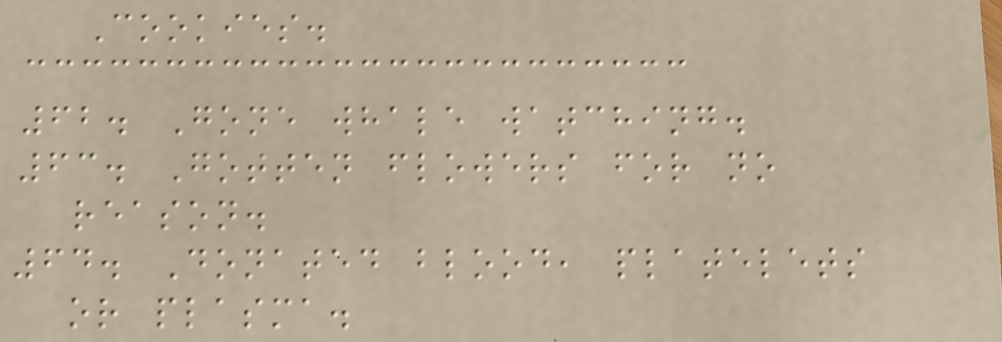Cookies.
62. Gone whale watching.
63. Gotten flowers for no
reason.
64. Donated blood, platelets
or plasma.
